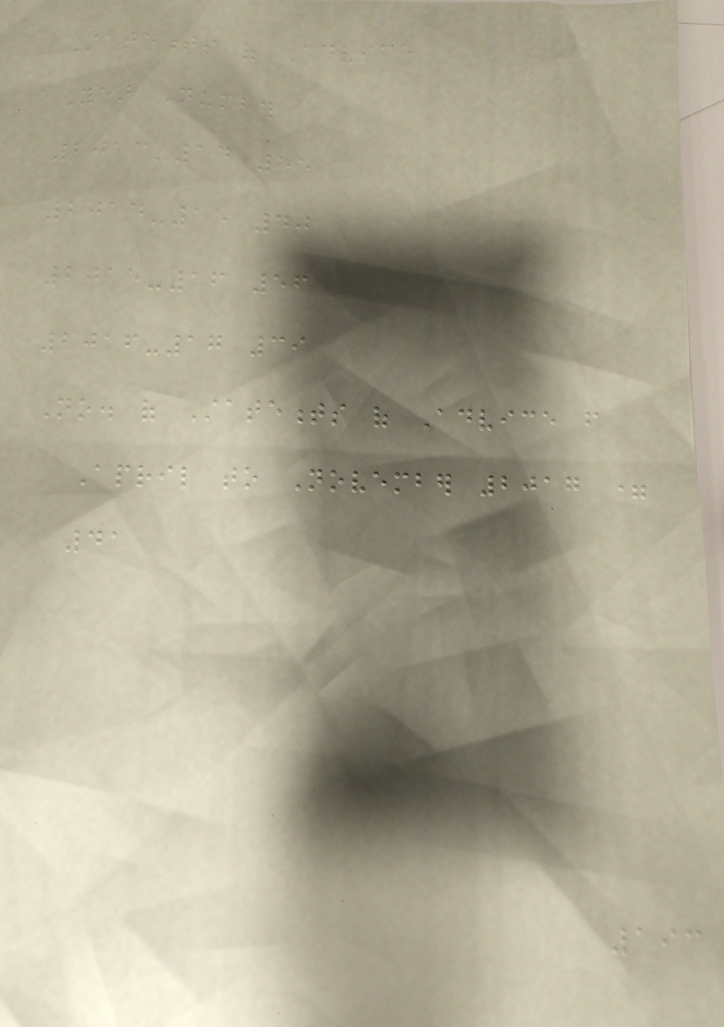Statements of Advice
Year Number
2013-14 55
2014-15 40
2015-16 56
2016-17 39
No. of Statements of Advice from
April to November 2017 =
41
193
